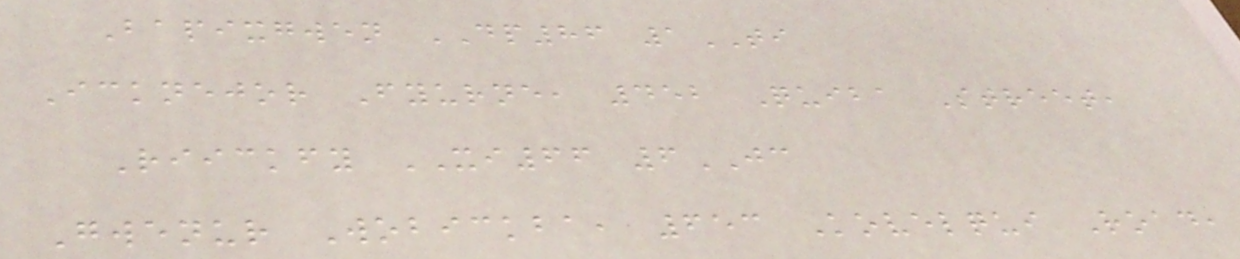Bapixgwen DP86 1TI
Icknejor Fyurne, 452 Quiba Street,
Riickfy XI66 6JC
Gwenur Wobickba, 653 Kovelqui Road,
